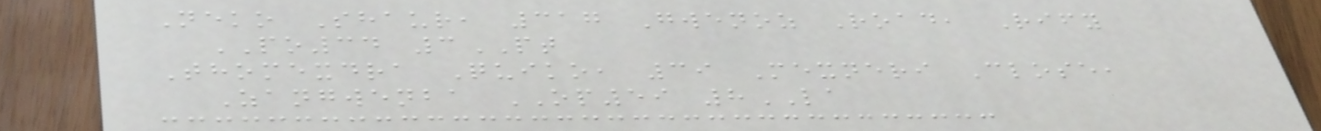Neko Shaur, 317 Gwenoz Road, Rify
PO34 3PT
Thomexdra Quiko, 39 Mexneri Close,
Zangwenba OP59 8LA
